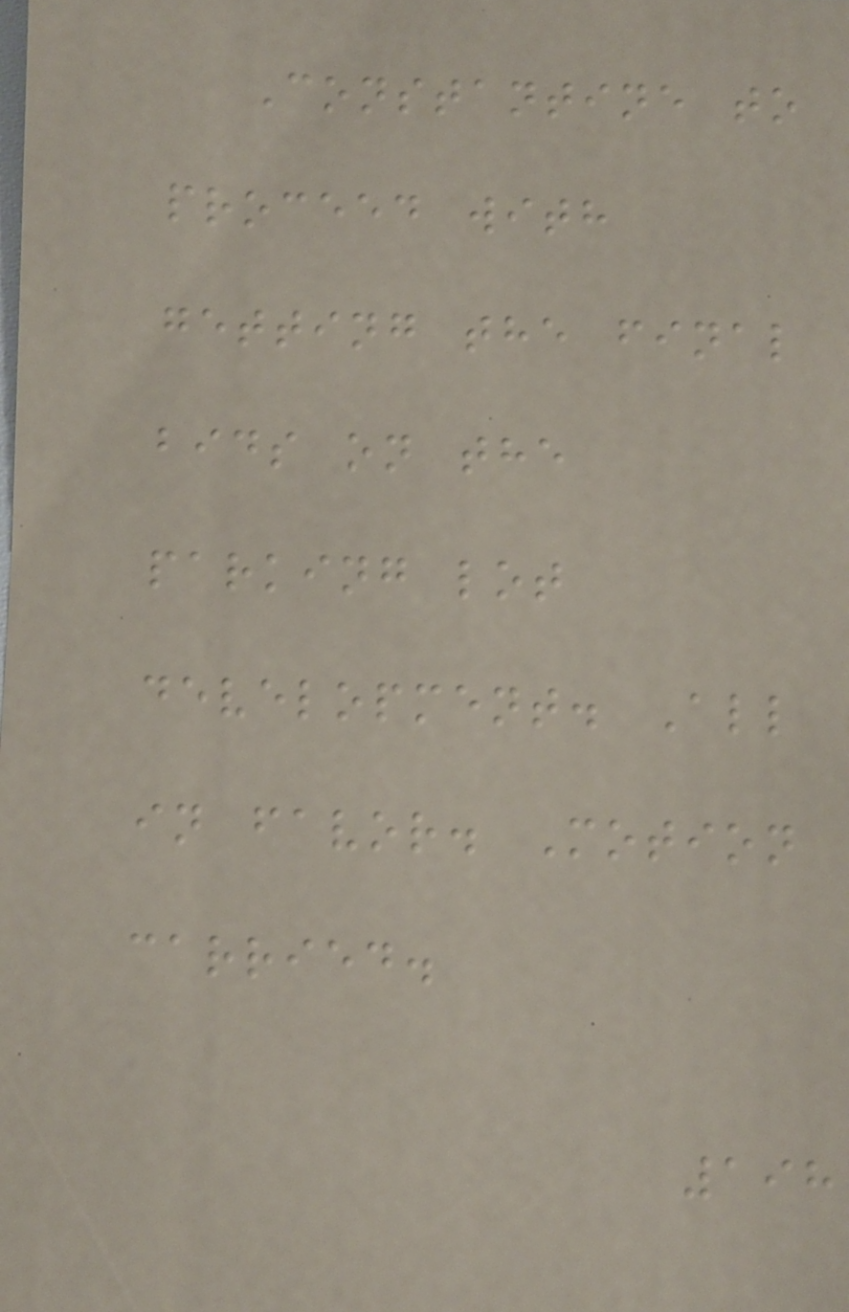Constantine to
proceed with
getting the final
bids on the
parking lot
development. All
in favor. Motion
carried.
198
